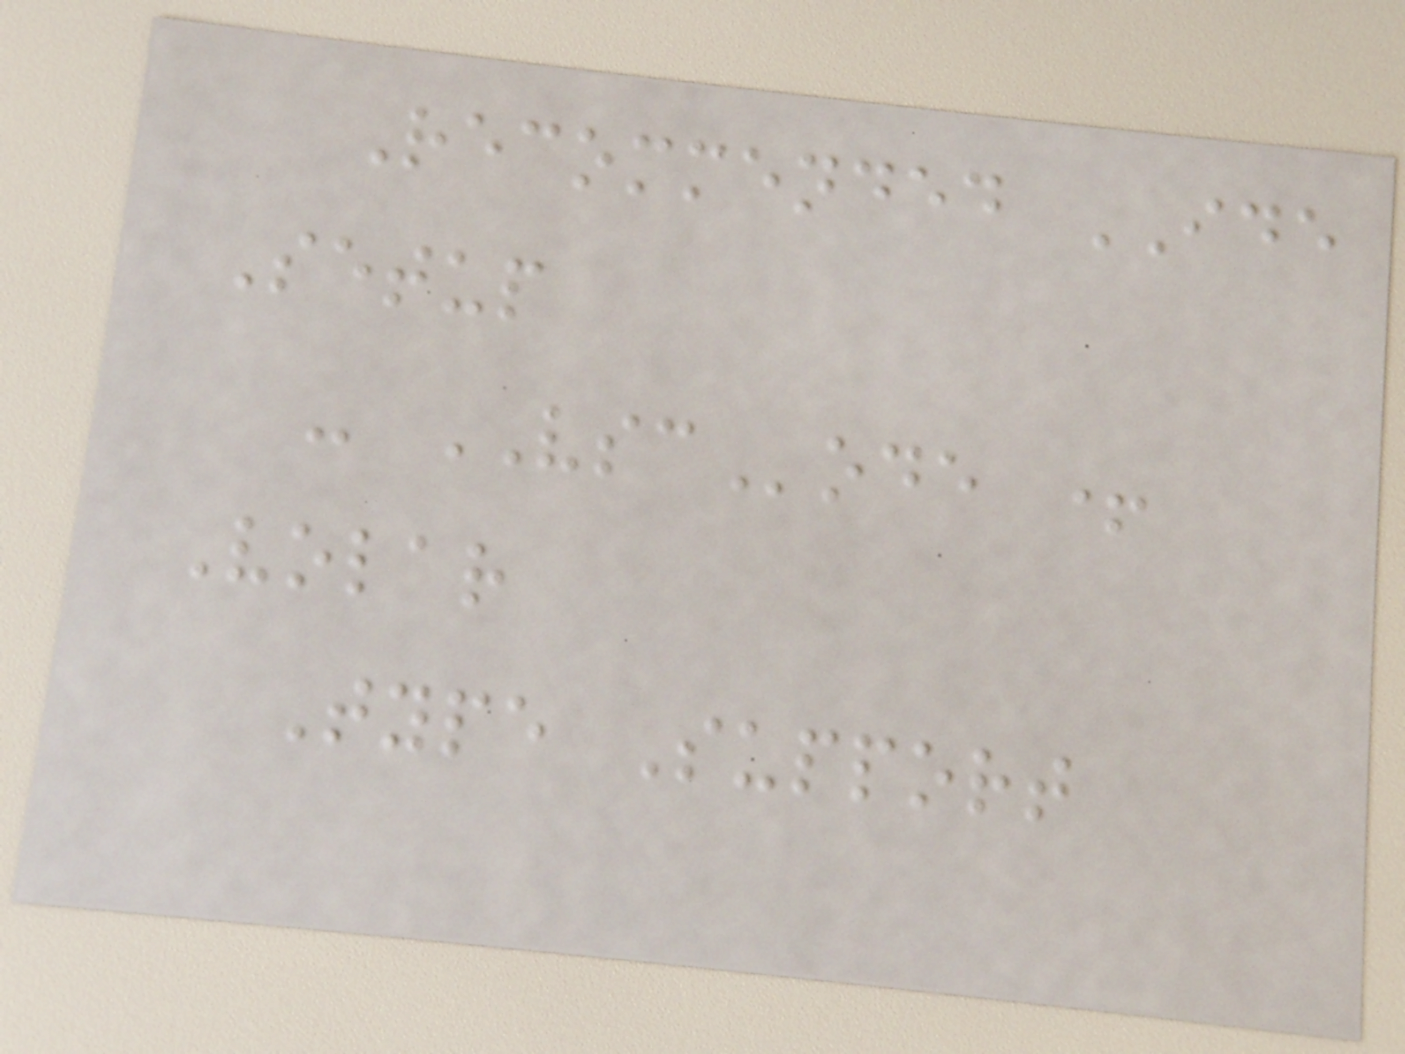Recommended IDE
Setup
- VSCode +
Volar
Type Support
